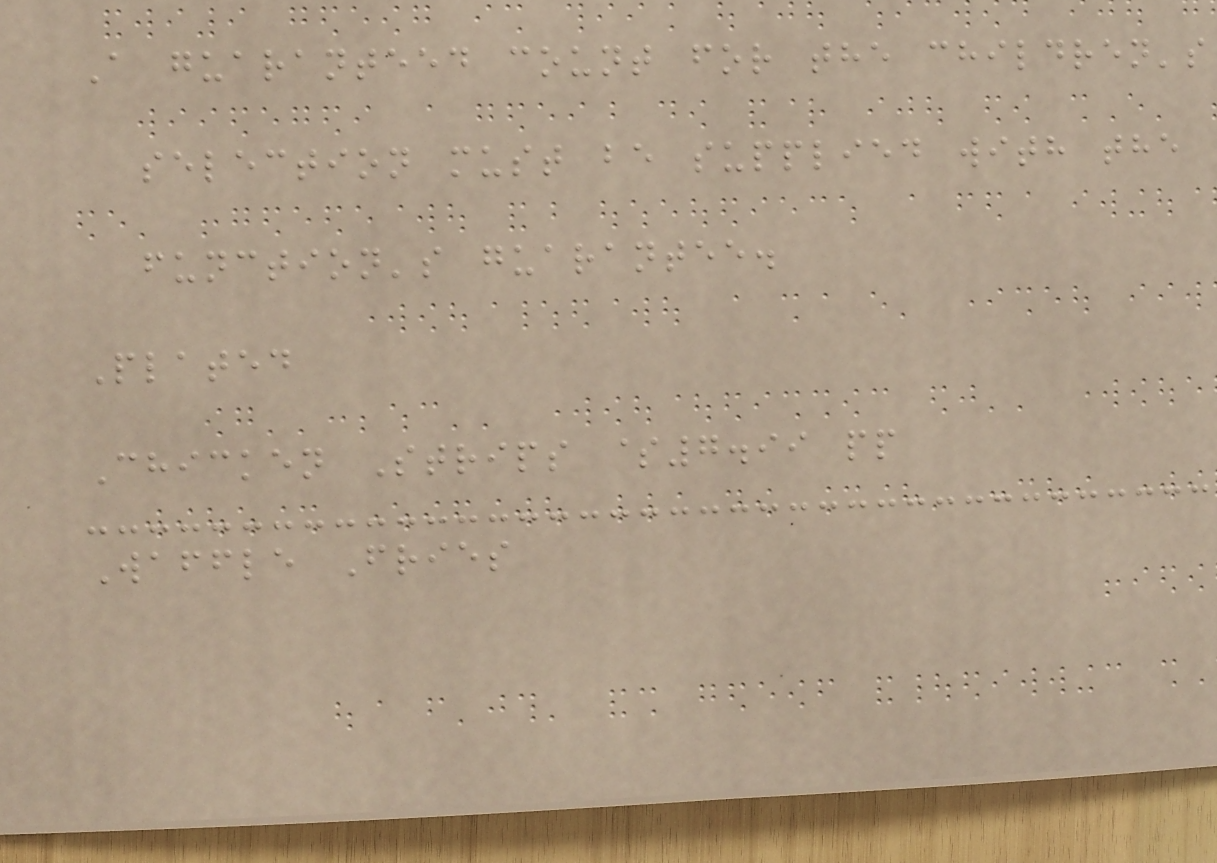A guaranteed count for the children's
selection must be supplied with the
function's guarantee.
Plated
Chicken Strips $7.99 pp
Waffle Fries
